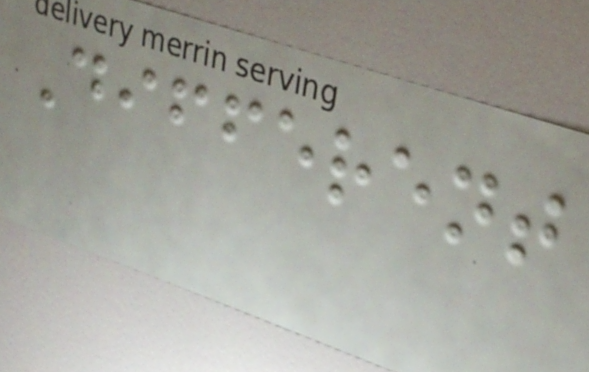Different
